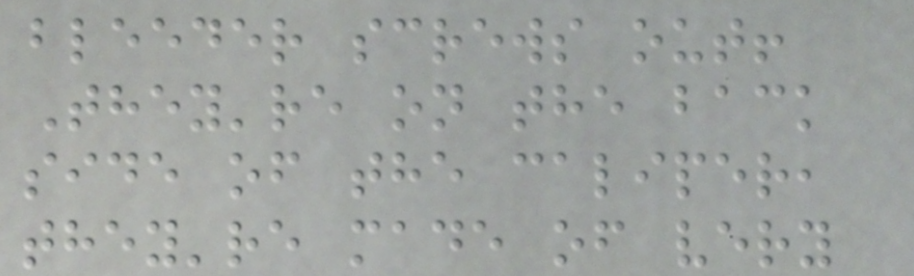bleeder screws out!
They're on the back
side of the caliper,
they're made of very
